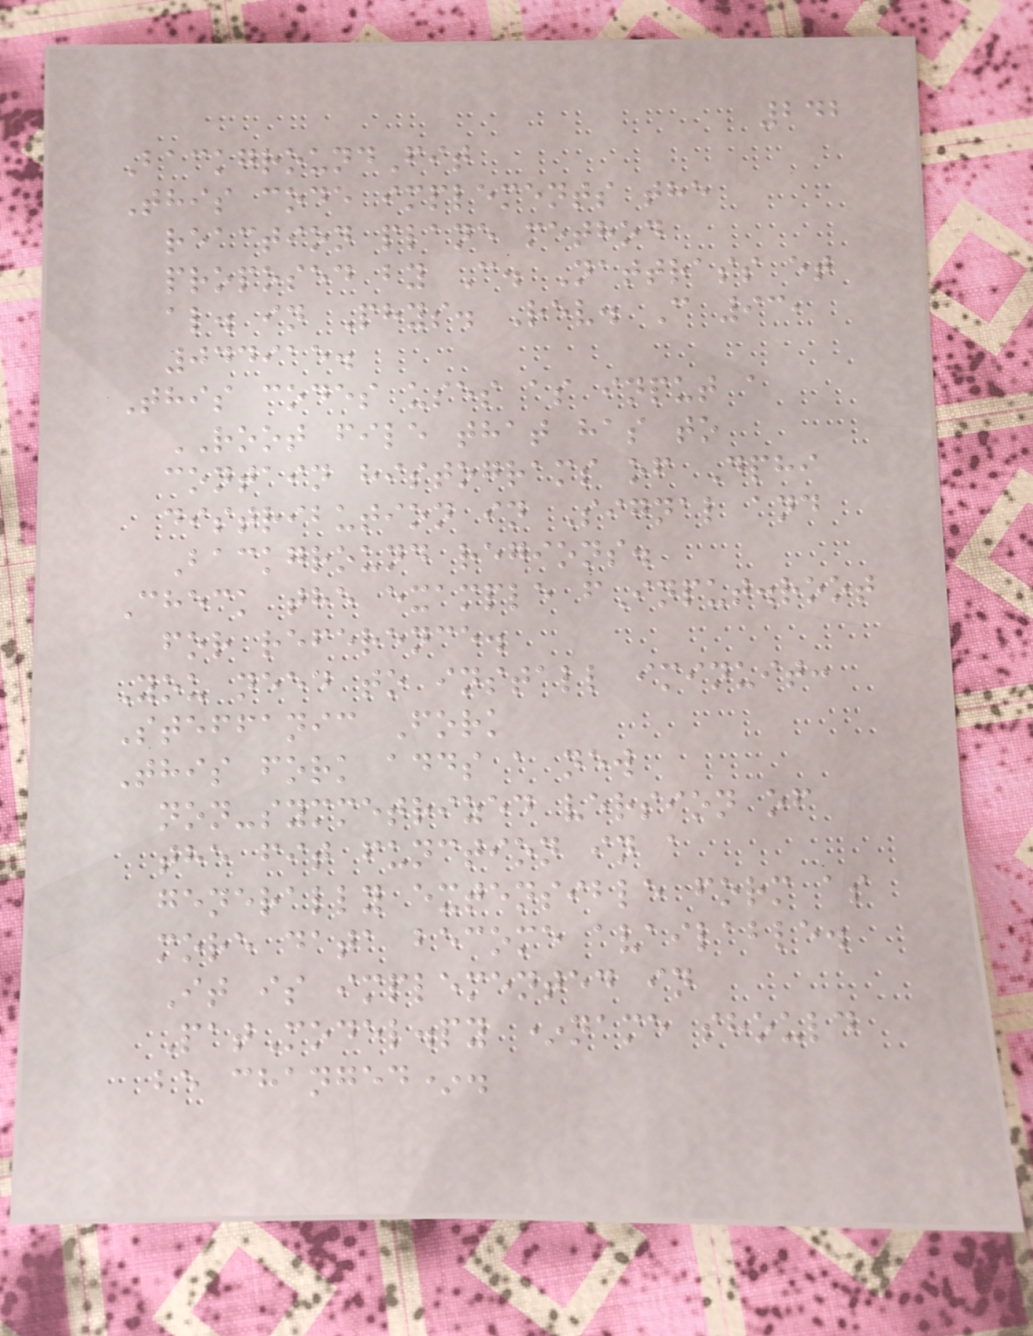242
BackgroundFit
This code implements the
reaction plane method
proposed by C. Nattrass et
al. in Phys. Rev. C 93,
044915.
This codes uses as input a
ROOT file that has to
contain histograms of Dphi
distribution in Signal and
Background regions.
Check the example fInput.root
for reference.
You need to install iminuit:
Steffanic Fork
This fork adds a new
non-symmetrized version of
the fit function in a
generally extensible form as
more data become available.
It is implemented in
PatModel.py *name should
be changed*.
